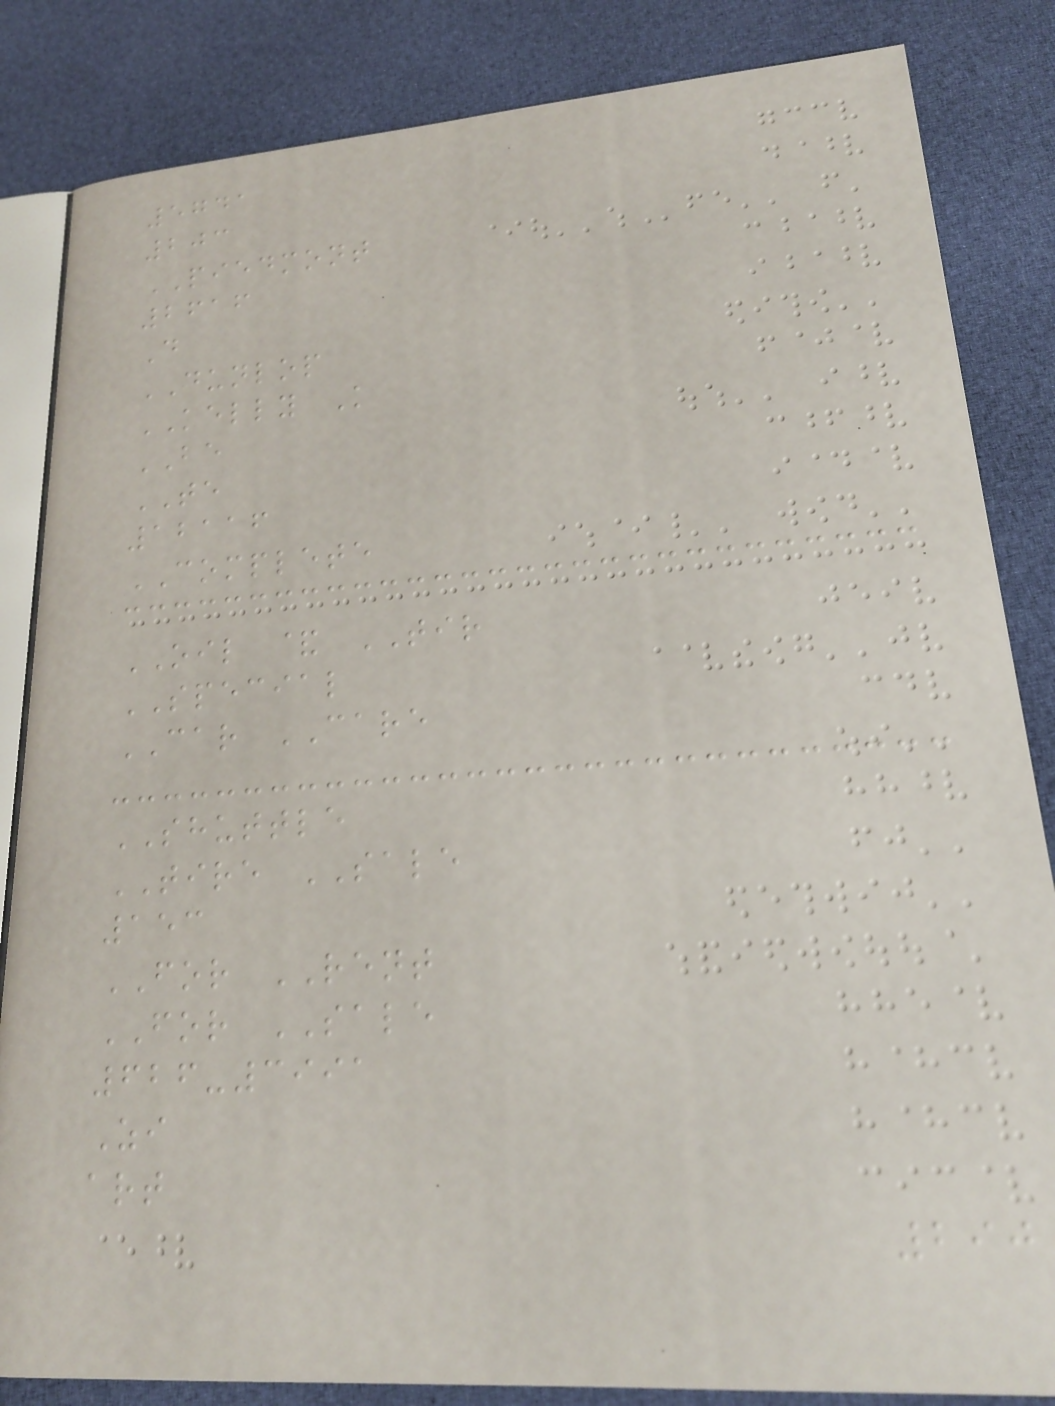5741
203
PIEDMONT
2616
D
DUNLOP
KELLY K
BE
TE
12116
COMPLETE
OIL & TIR
SPECIAL
CAR CARE
SHUTTLE
TIRE SALE
153
FOR RENT
FOR SALE
626-3991
Zi
art
290
